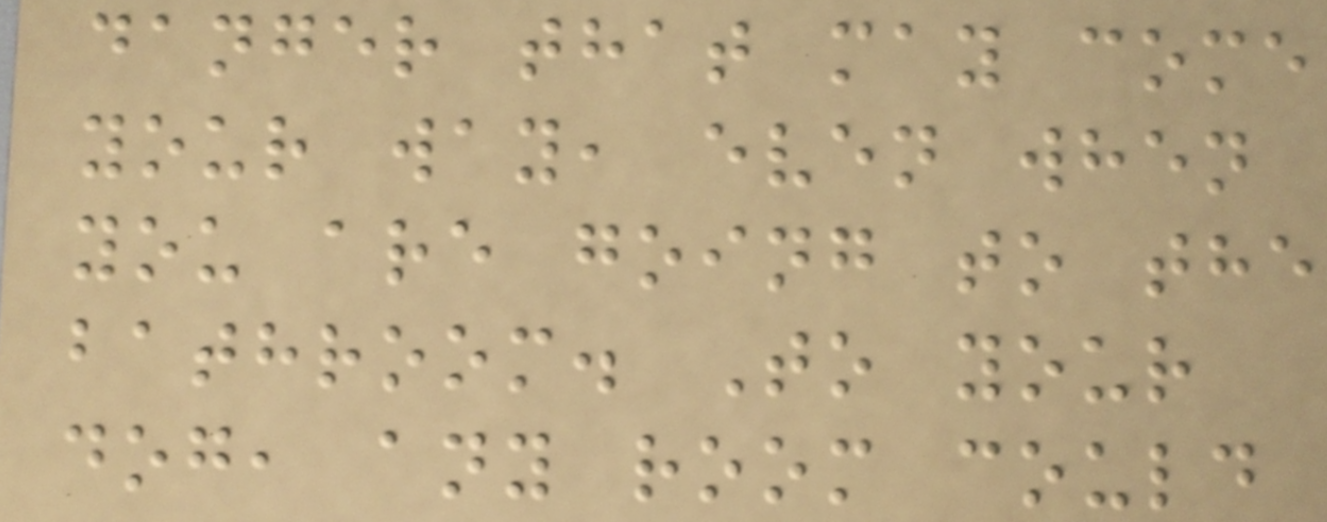danger that may come
your way, even when
you are going to the
bathroom. To your
dog, any room could
